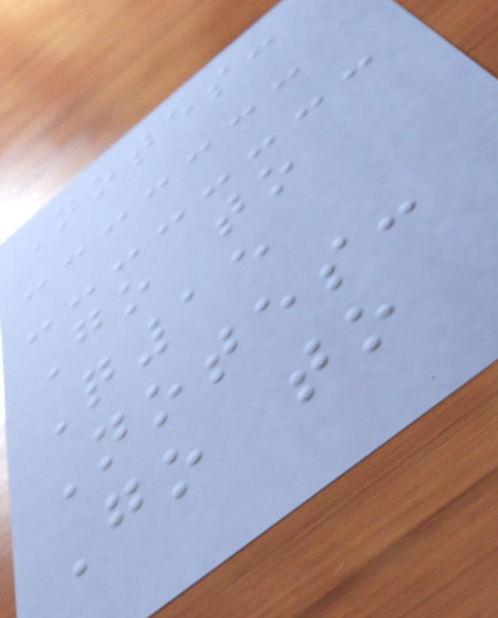Notes:
Go to
Q15
Notes:
Go to
